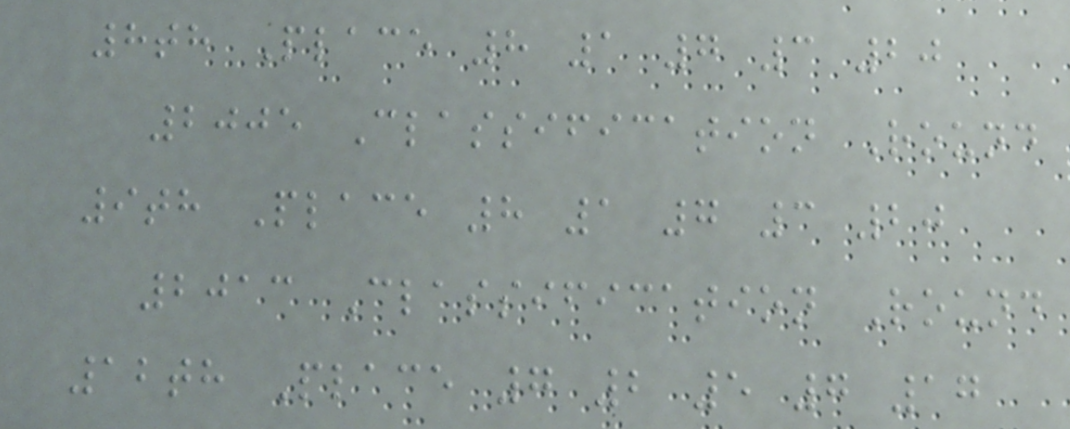8th Place 8 1 7 3 20
2005 Classification Round
9th Place 8 1 7 3 20
2013 Classification Round
12th Place 7 2 5 7 17
